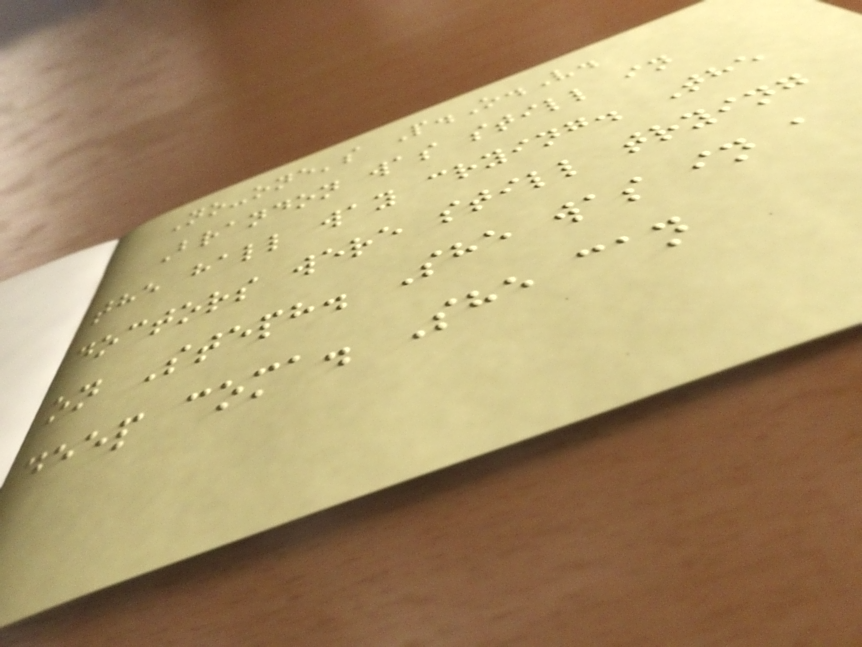No-one's P.O.V.
Brandon was still in
the hall way crying. The
doctors were still trying
on Steph. She was in a
deep coma. She can
